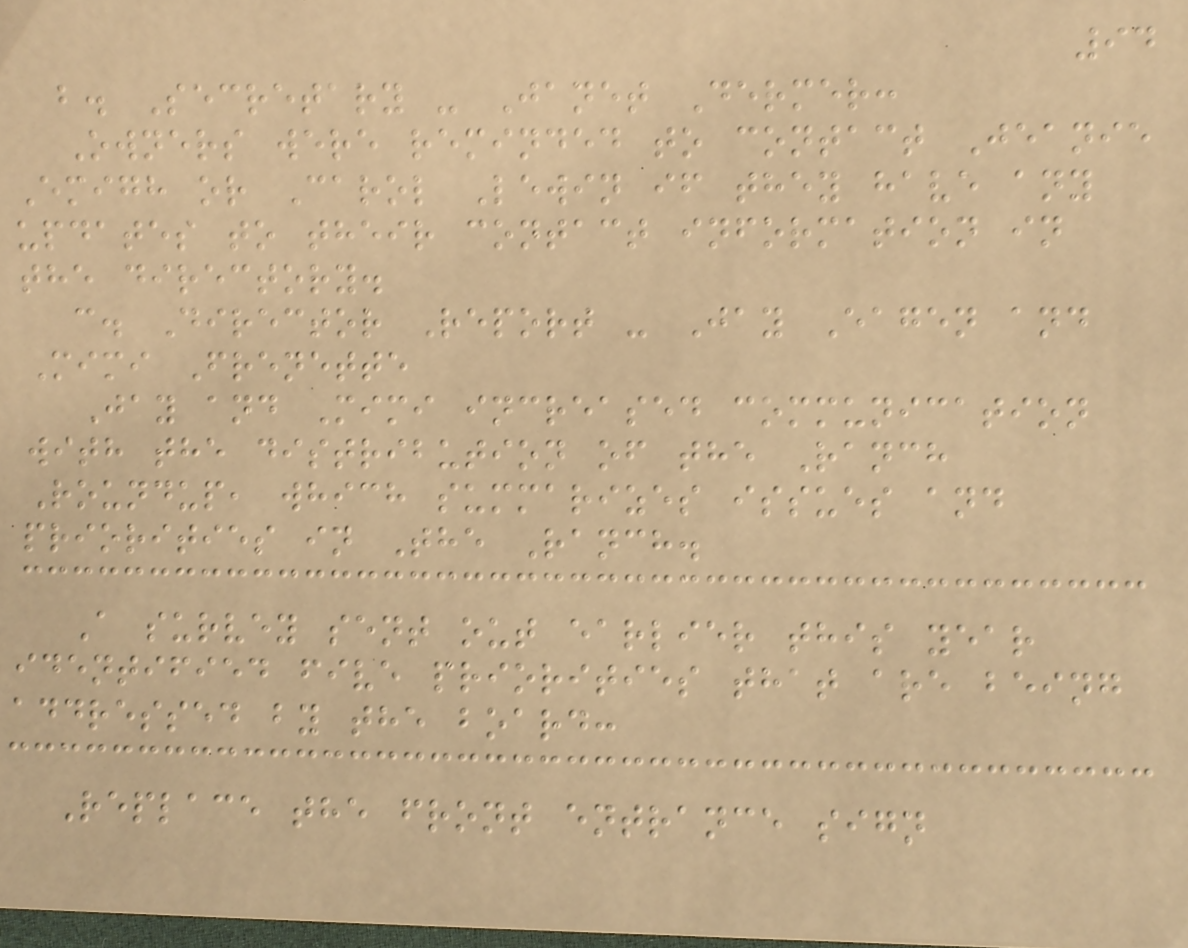94
b. Secretary - Janet Dermer:
Owners were reminded to contact Jeanie
Emigh or Carol Lewin if they have any
updates to their contact information in
the directory.
c. Director Report - Jay Eagen and
Mimi Frenette
Jay and Mimi increased communication
with the distribution of the Ranch
Roundup, which summarizes issues and
priorities in The Ranch.
A survey sent out earlier this year
identified five priorities that are being
addressed by the board:
Replace the front entrance sign
